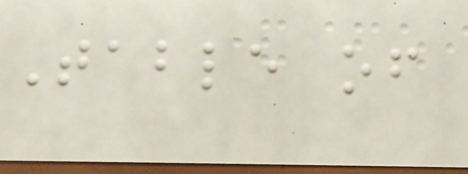Table of
